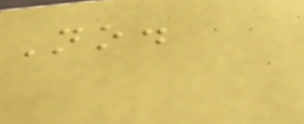No.
